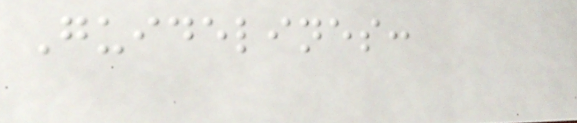Guidelines:
